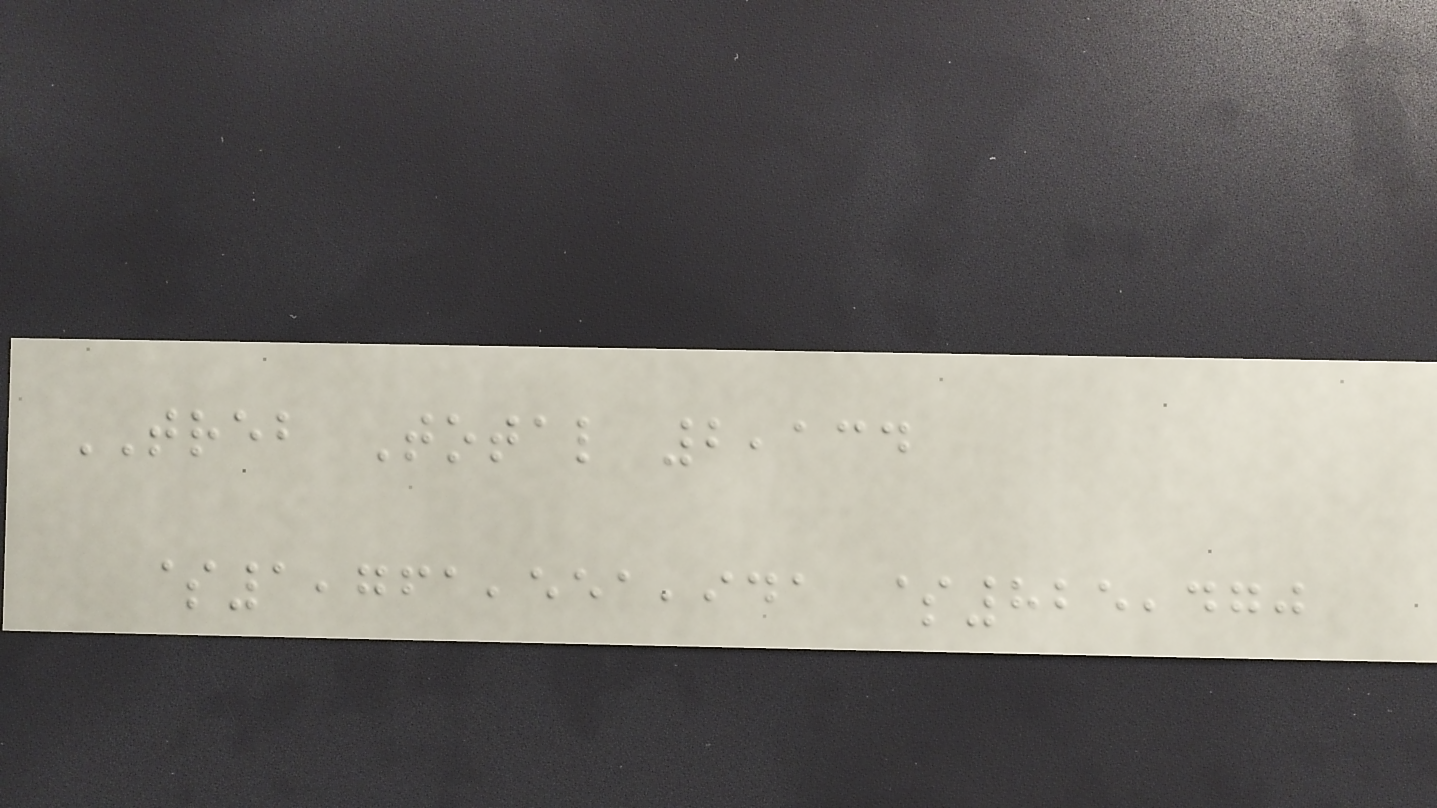TREB Total 2,134
$1,761,551,941 $825,470
